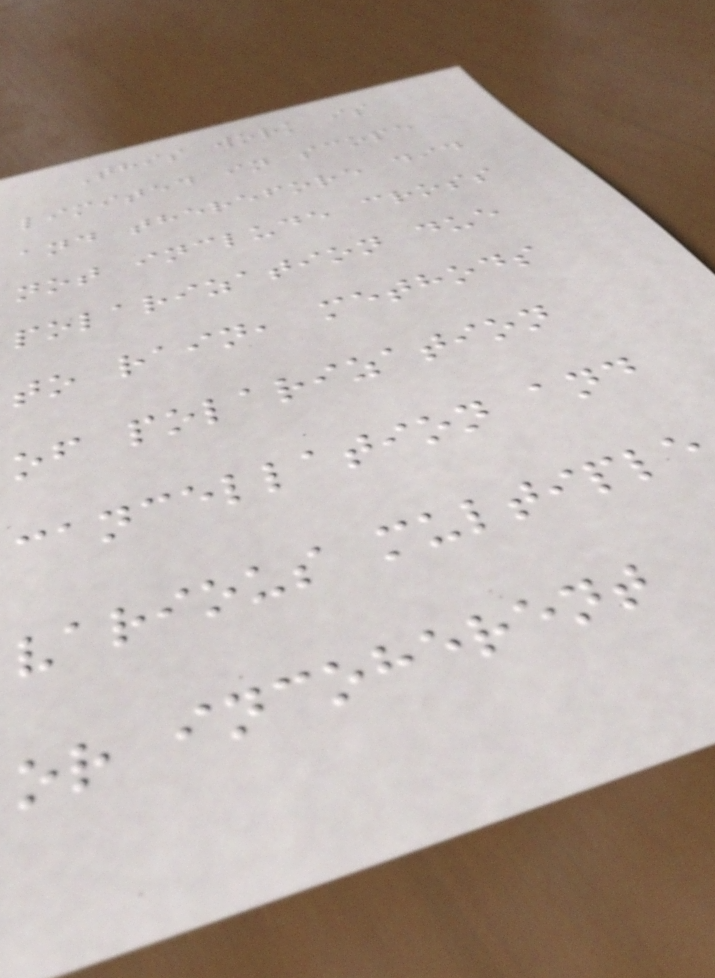This work is
limited in scope
and therefore did
not include cross
polarization due
to rain, methods
of polarization
cancellation and
various multiple
or incoherent
